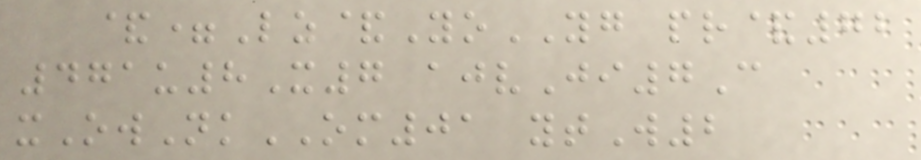&=Lz&YoYG pr&72
471u8X7 ajvJi7C
xOwNkOM01 ytW2
